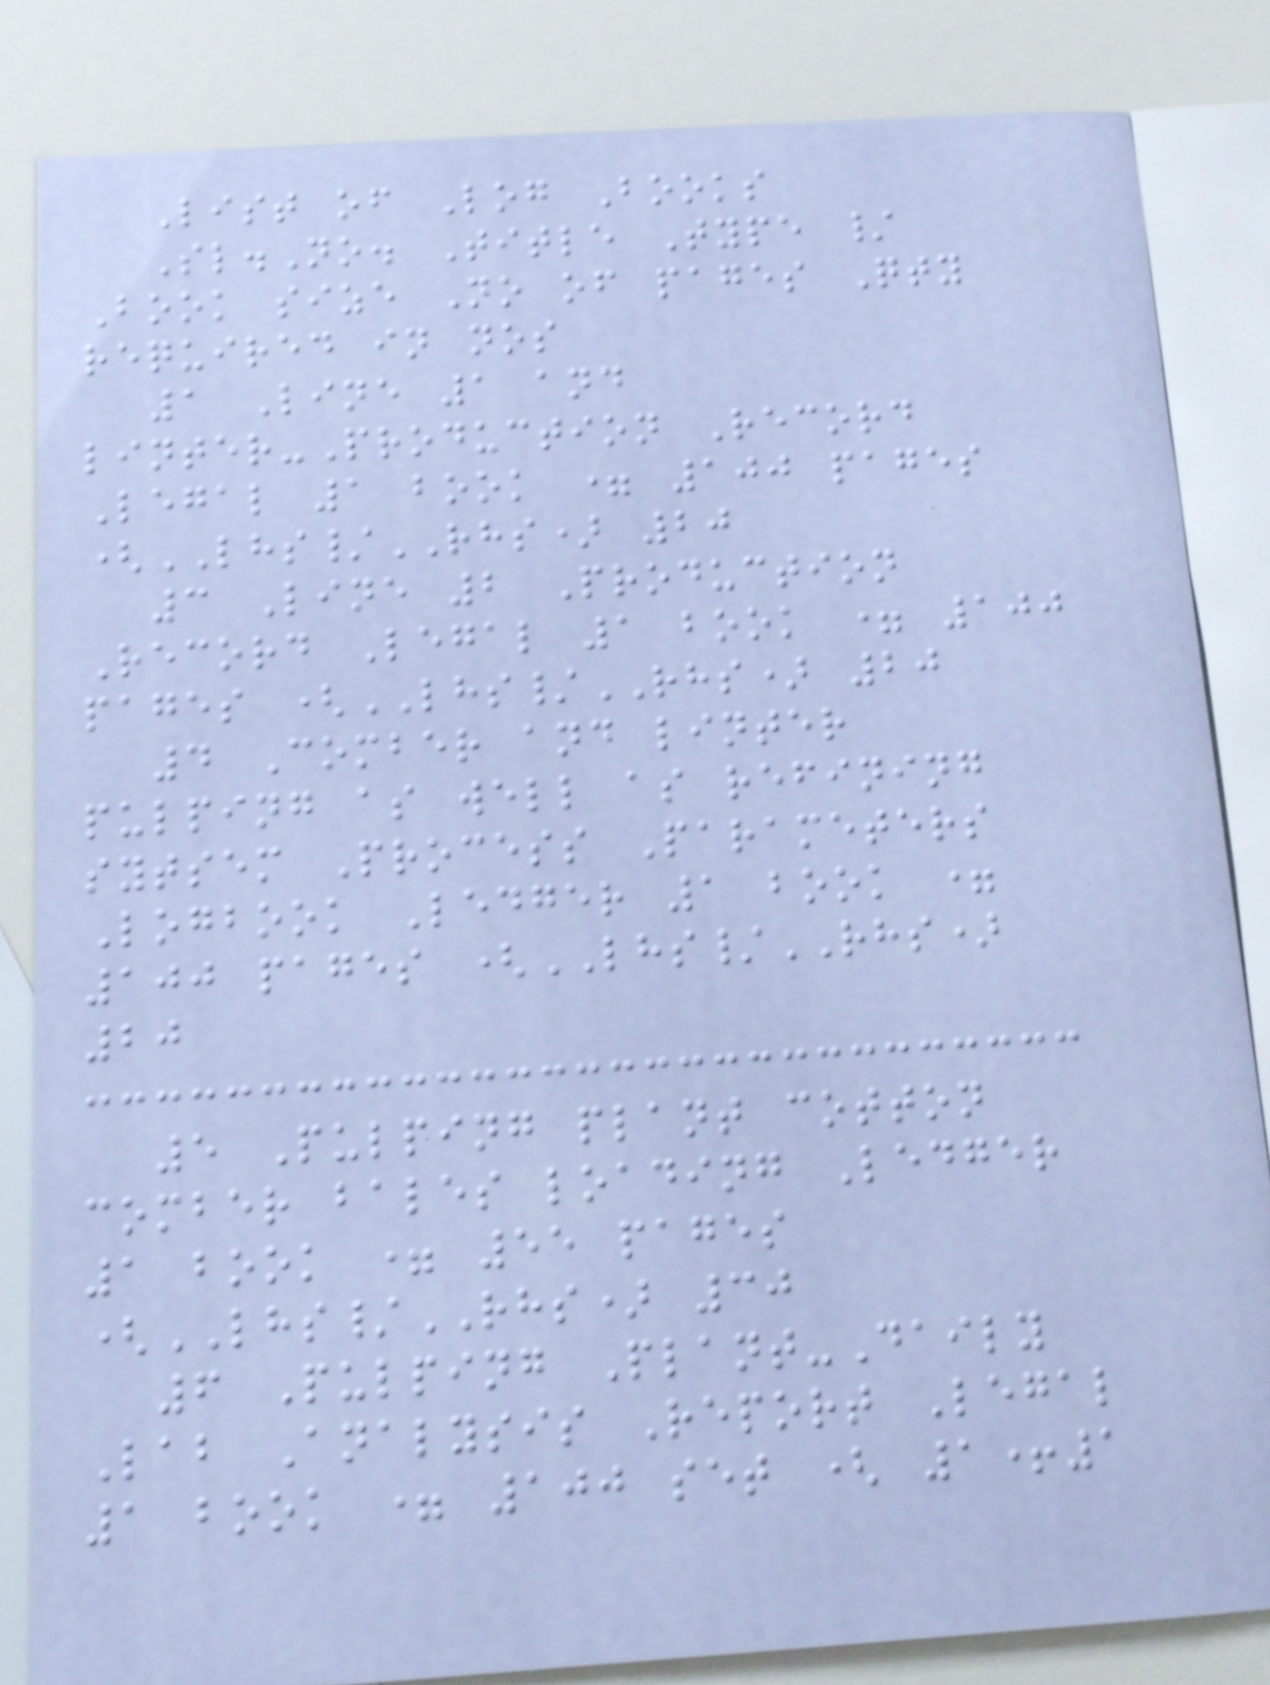List of Log Books
Sl.No. Title Type /
Book size No of pages Qty
required in nos
1 Line 1 and
linter-Production Record
Legal 1 book = 100 pages
(LHS/RHS) 20
3 Line 2 Production
Record Legal 1 book = 100
pages (LHS/RHS) 20
4 Comber and linter
pulping as well as refining
sytsem Process Parameters
Logbook Ledger 1 book =
100 pages (LHS/RHS)
20
5 Pulping plant cotton
comber bales loading Ledger
1 book = 55 pages
(LHS/RHS) 30
6 Pulping Plant-Daily
Lab Analysis Report Legal
1 book = 100 set ( 1+1
